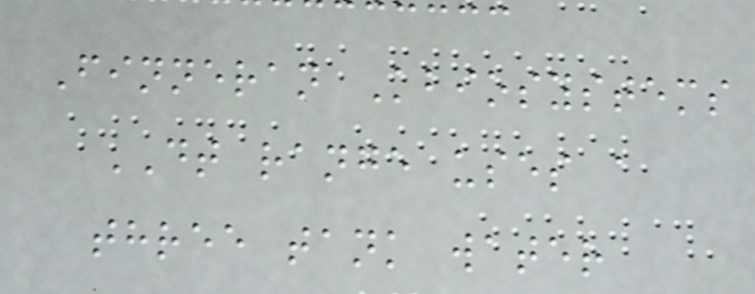Finneran Kbiosystems
DT range uses a
three tank water
